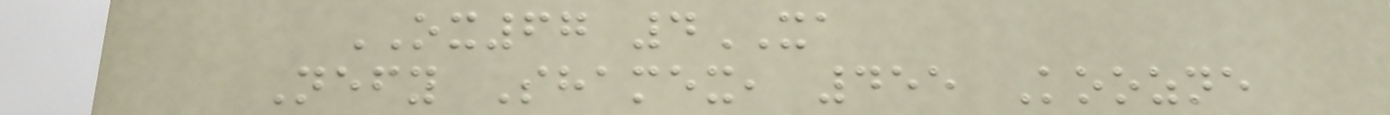OX67 4XA
Nefy Shamex, 455 Koozne
